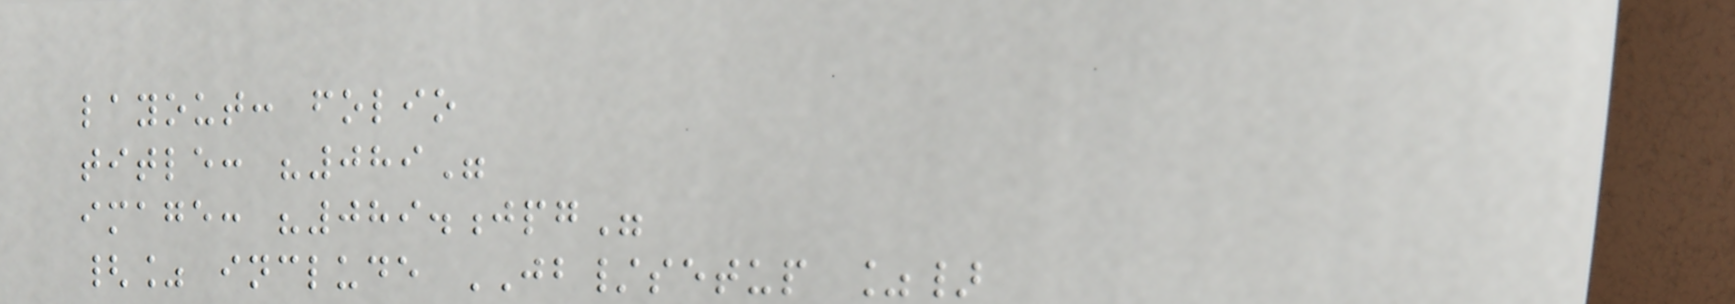layout: folio
title: "089"
image: "089.jpg"
{% include JB/setup %}
